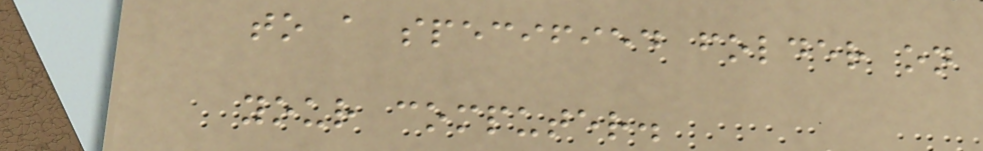to a specified folder on
your computer.
